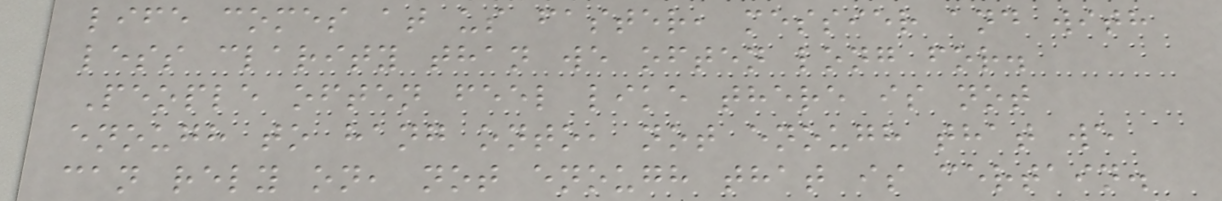life comes at us faster, messier and with
less clarity than we often long for.
People often feel like there is not
enough to hang onto, not enough that we
can rely on, not enough that is certain.
